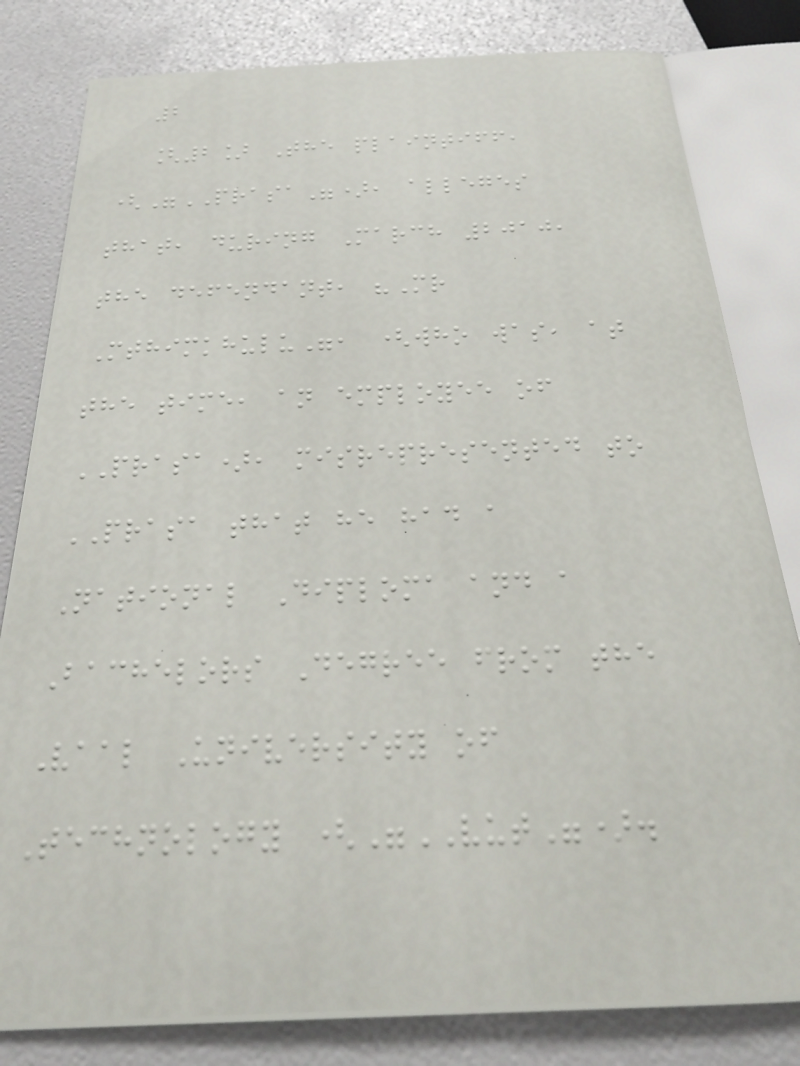2
[2] The plaintiff,
("PRASA"), alleges
that, during March 2010,
the defendant, "Mr
Mthimkhulu", (who was, at
the time, an employee of
PRASA), misrepresented to
PRASA that he had a
National Diploma and a
Bachelors Degree from the
Vaal University of
Technology ("VUT").
